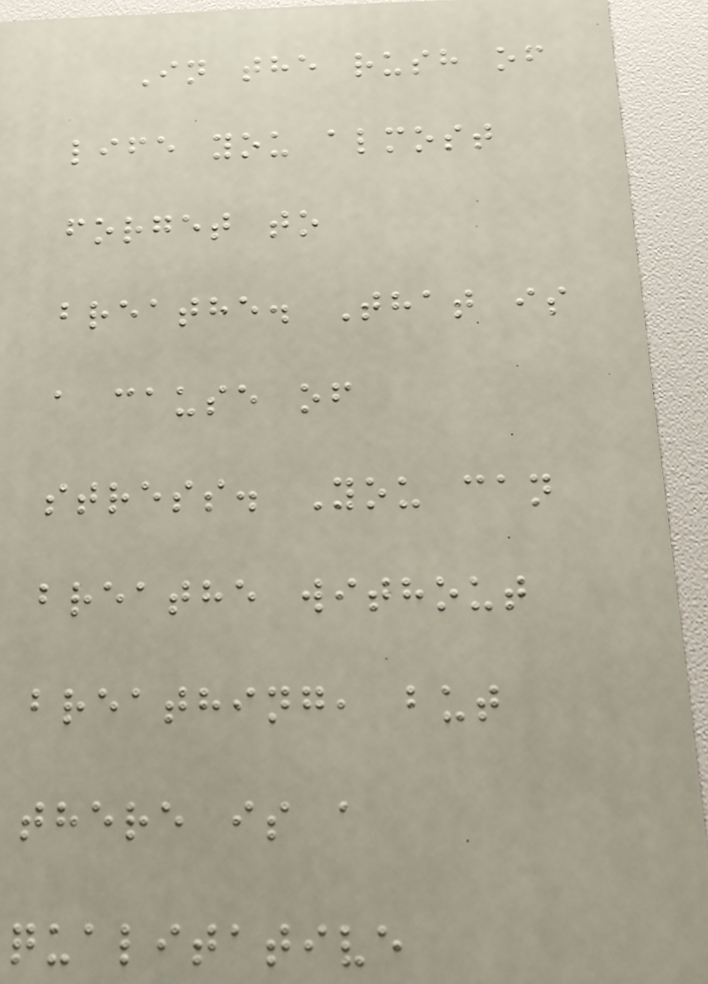In the rush of
life you almost
forget to
breathe. That is
a cause of
stress. You can
breathe without
breathing, but
there is a
qualitative
